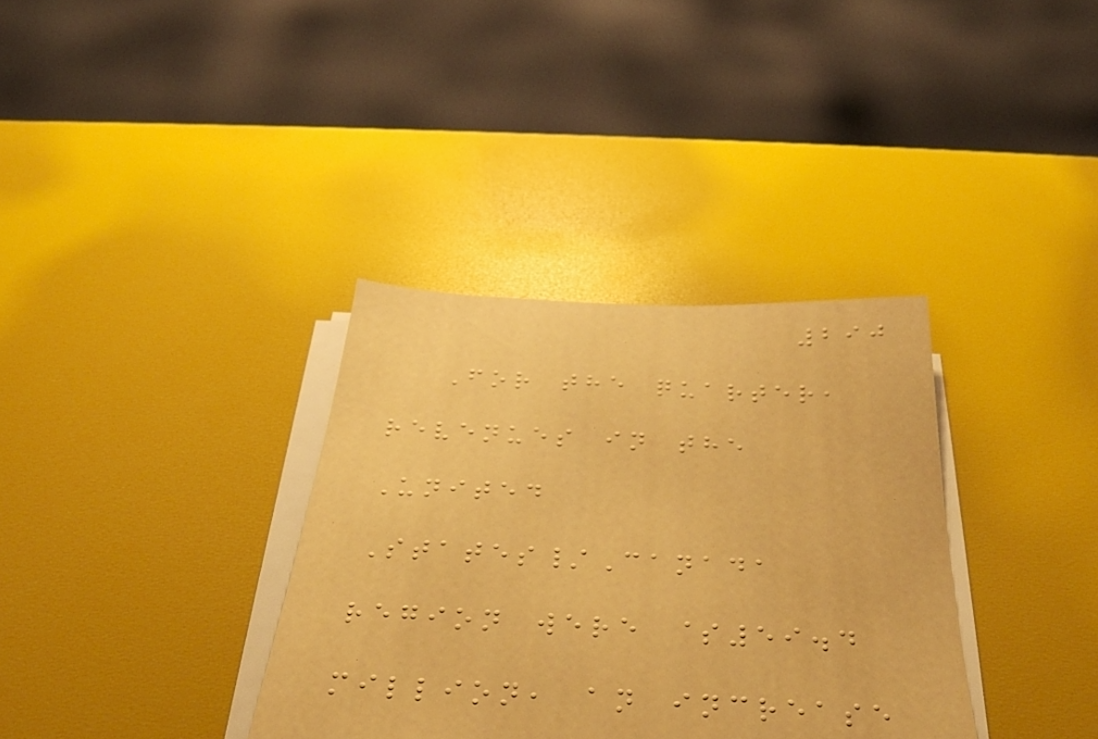290
For the quarter,
revenues in the
United
States/Canada
region were $59.4
million, an increase
